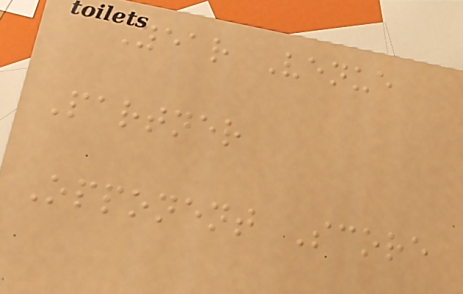Year Venue
Partner
Opponent Score
